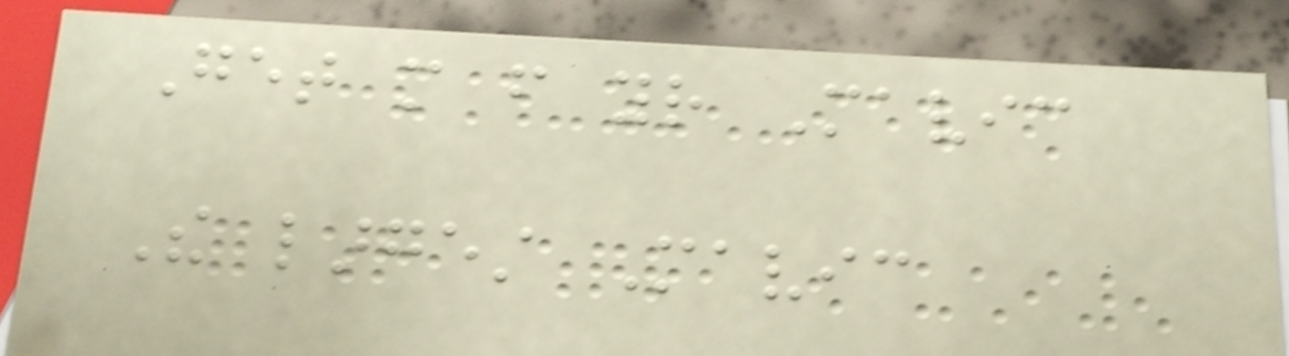Get more from your Mavic
The largest Mavic
